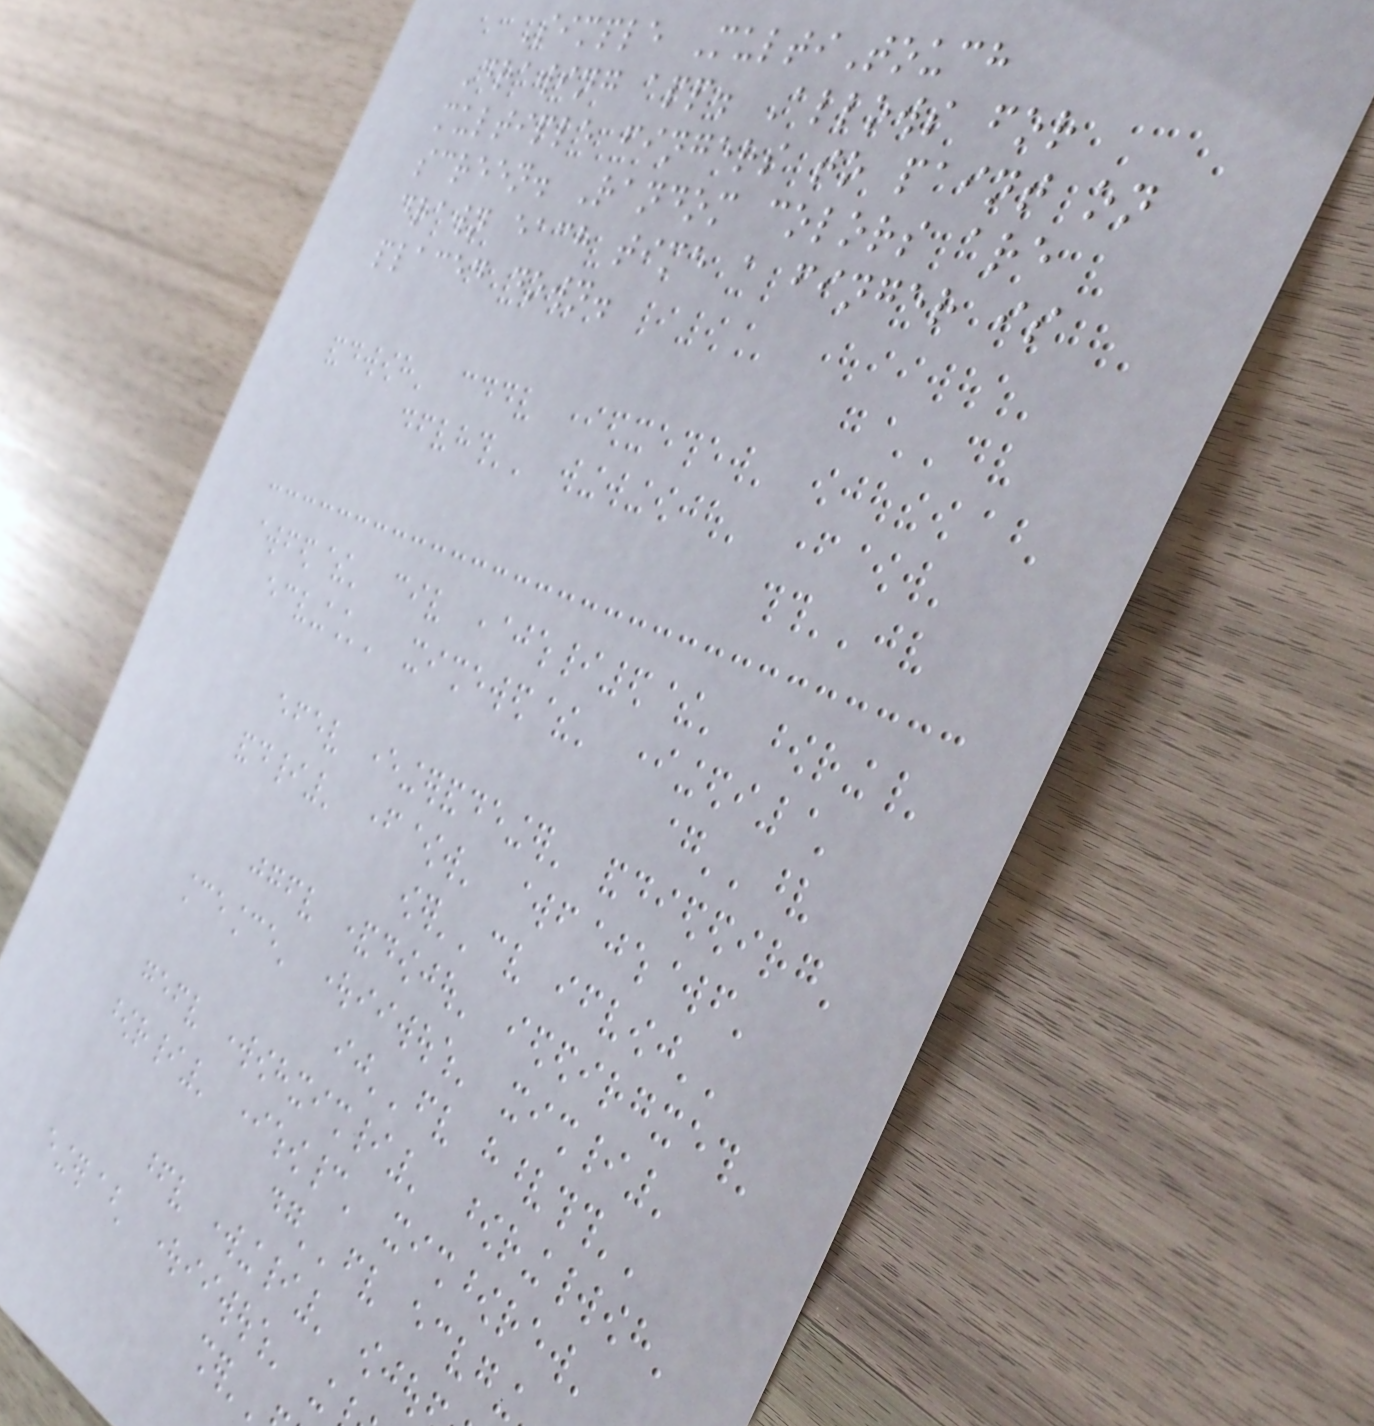Simple MultiTouch
Drawing app. Allows for
multiple fingers to paint on
screen. Random colors are
drawn each time a finger is
placed down.
